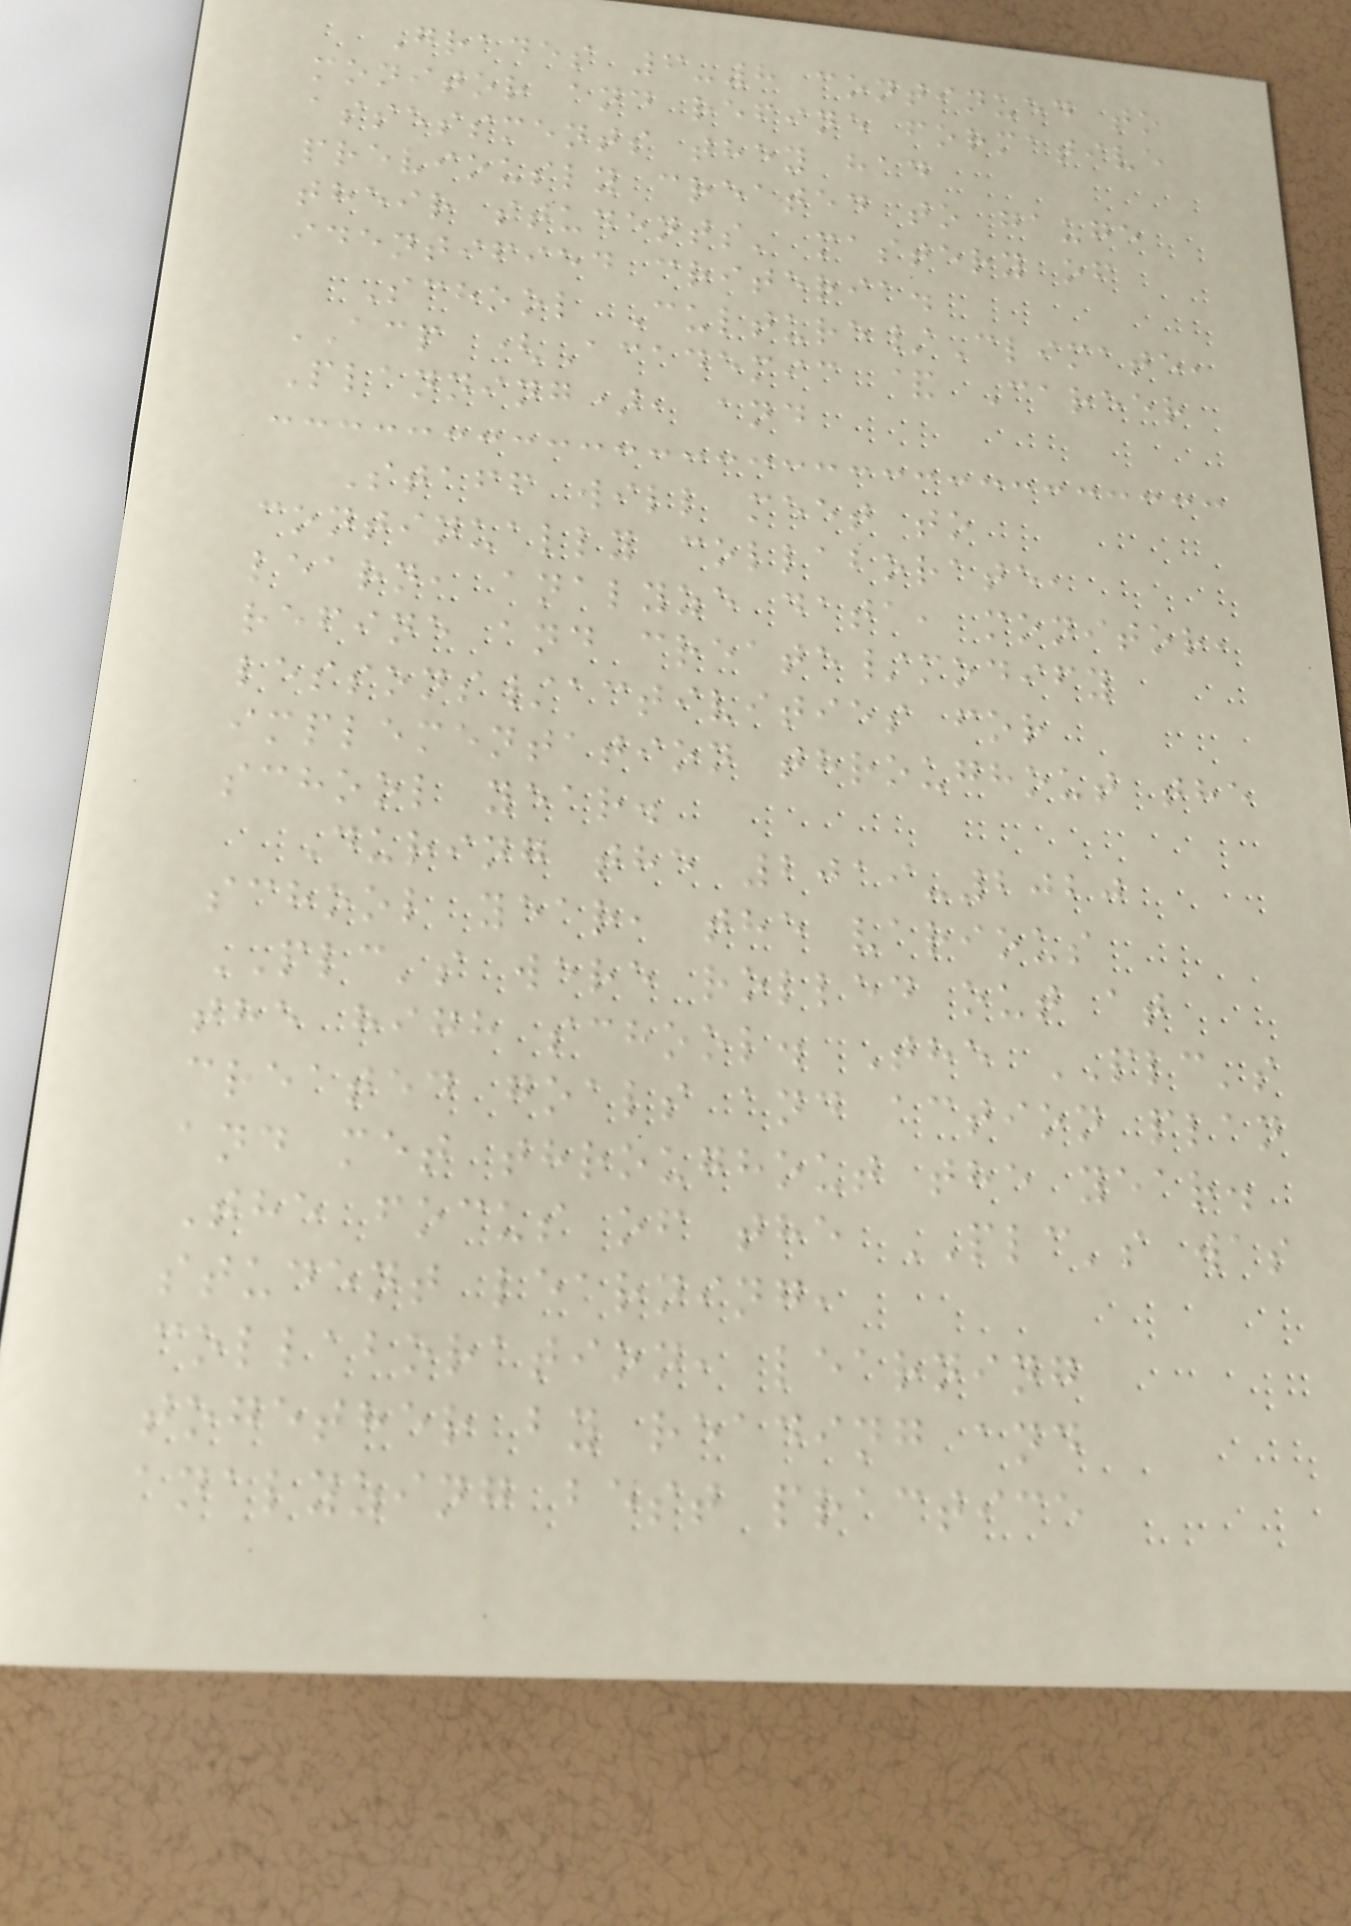Grades 6-8 continued to
monitor and refine formative
assessments they had
previously created to gauge
their students' mastery of
identified criteria.
School Culture/Climate,
ACP (Academic & Career
Planning), and
Staff will meet to
continually collaborate,
learn, analyze data, monitor,
refine and create/modify
lessons/activities for
implementation throughout the
school year.
During the 2019-2020
school year, the various
PLC's were rolled out at
the high school. The PLC's
created goals and action plan
and met throughout the year.
The focus of the PLC's was
student learning,
collaboration, learning
together by reading and
analyzing best practice
